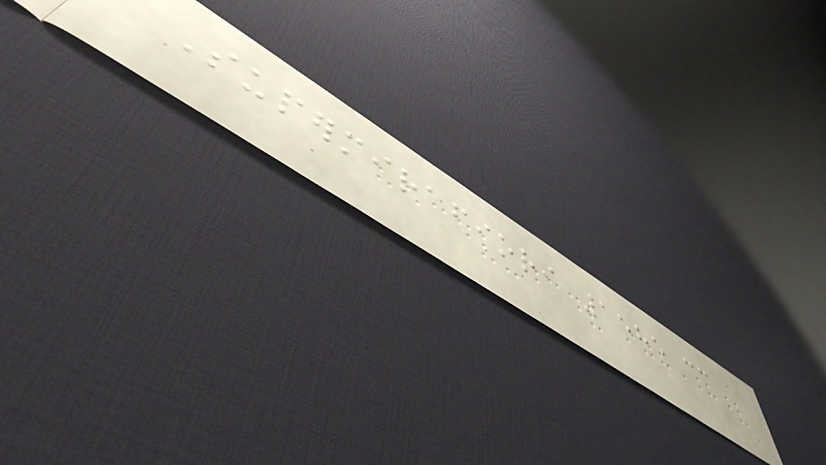Supermirafiori 1585 cc
